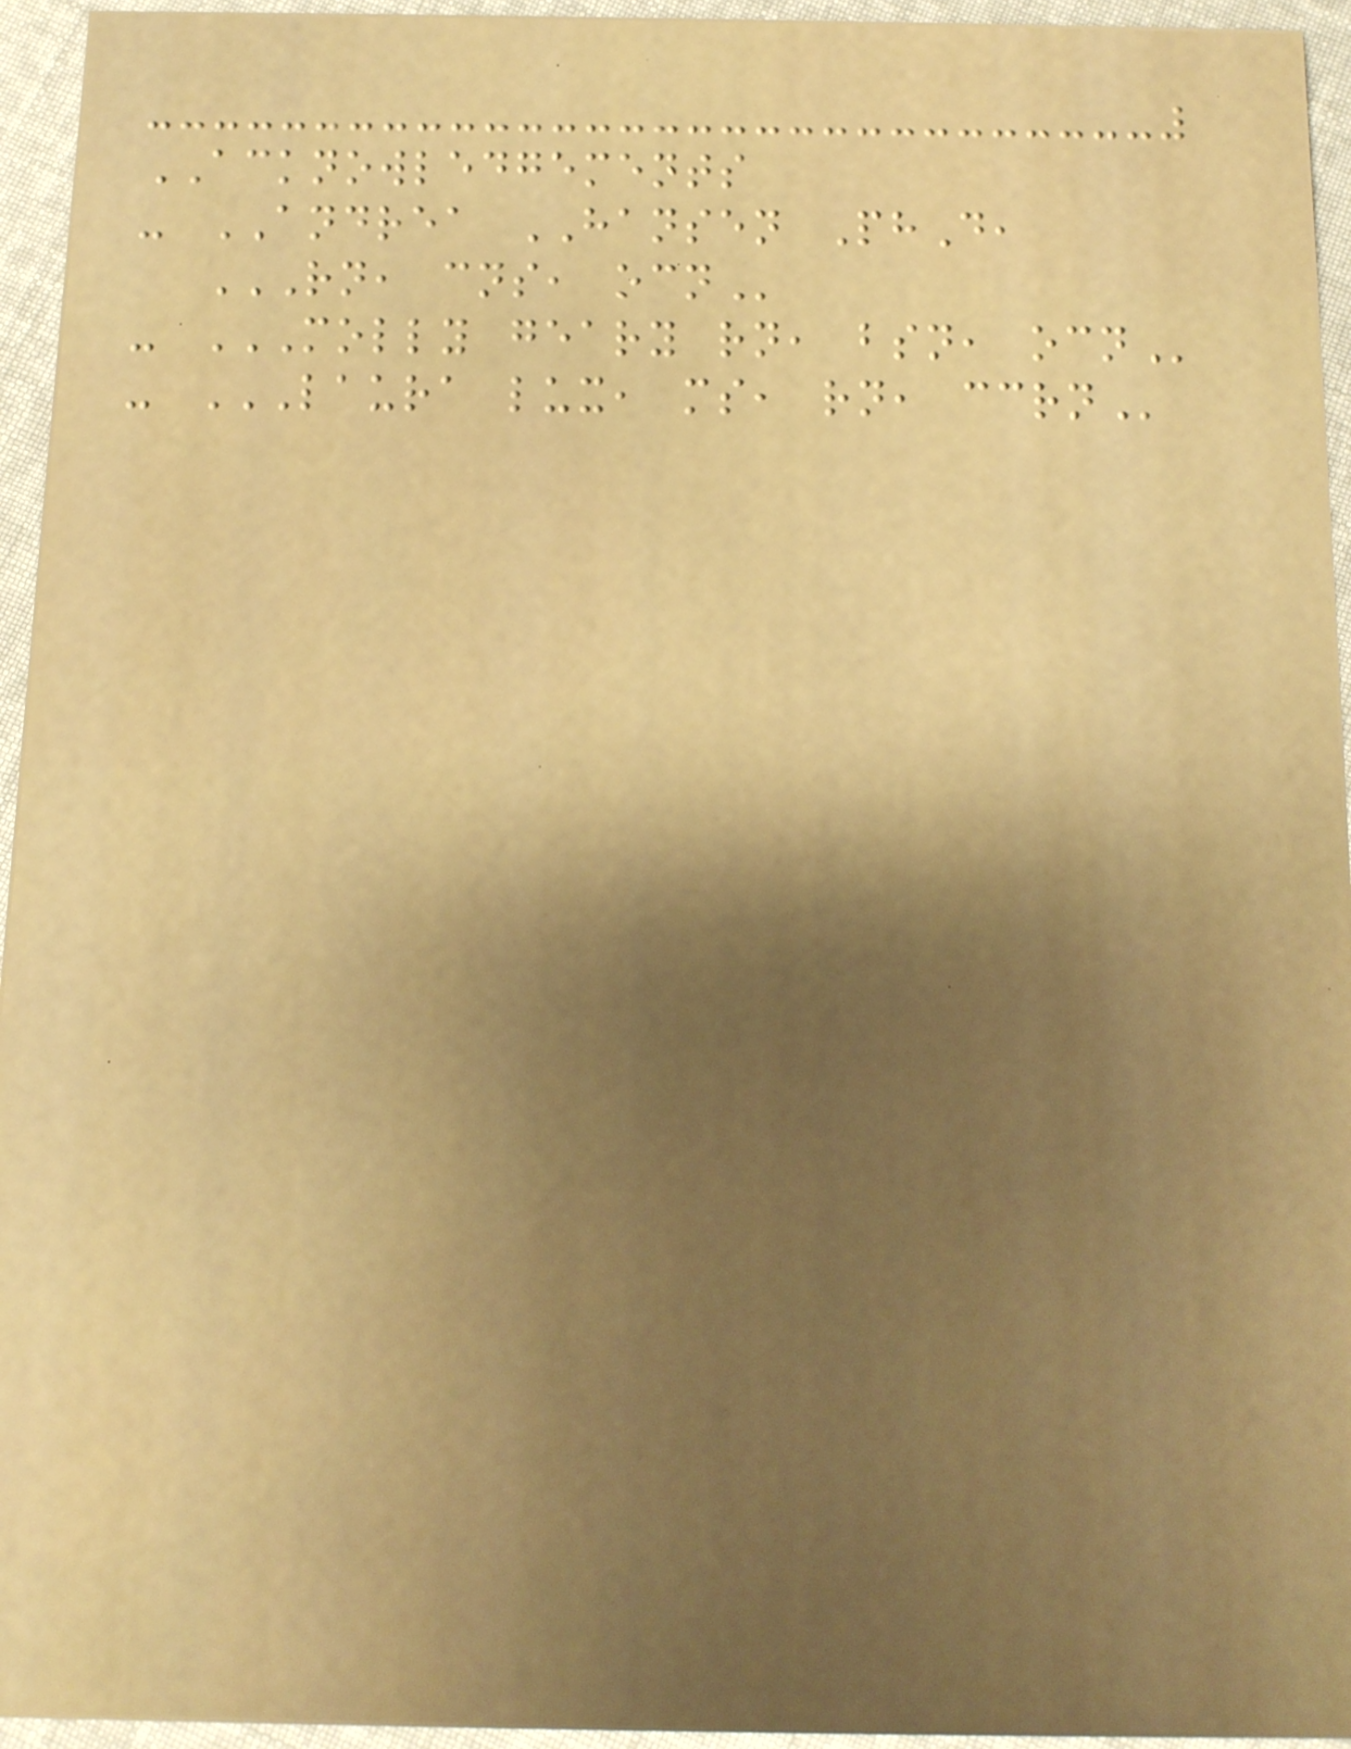ACKNOWLEDGEMENTS
- ANDREA HANSEN PhD,
RN, CNS, OCN
- MOLLY GEARY RN, BSN, OCN
- LAURA LUX, MS, RN, CCRN
